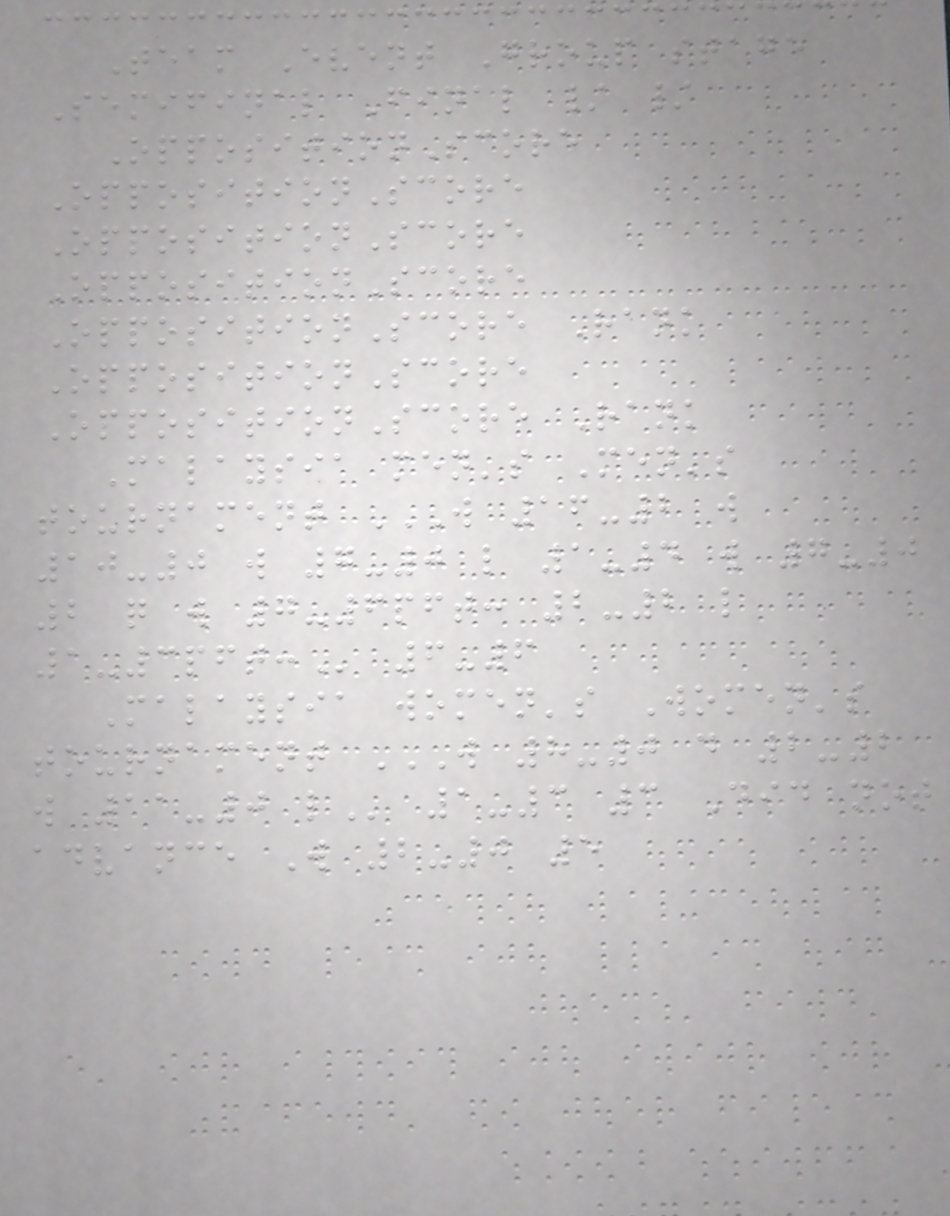Team Event Group stage
Semifinal Final / /
OppositionScore
OppositionScore
OppositionScore
OppositionScore
OppositionScore Rank
OppositionScore
OppositionScore Rank
Malaysia men's Men's
tournament W 16-2 W
10-0 W 7-0 L 1-4 W 7-0
2 Q W 7-6PFT: 2-2 L
1-3PFT: 6-6
Malaysia women's Women's
tournament W 8-0 D 2-2
W 11-0 L 1-3 3 Did not
advance W 2-0 5
